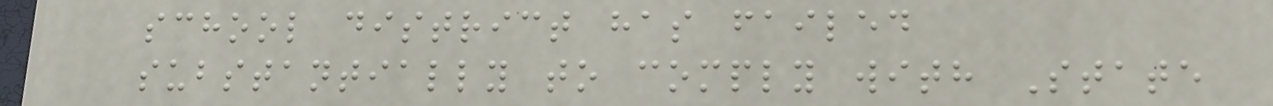school district has failed
substantially to comply with State
